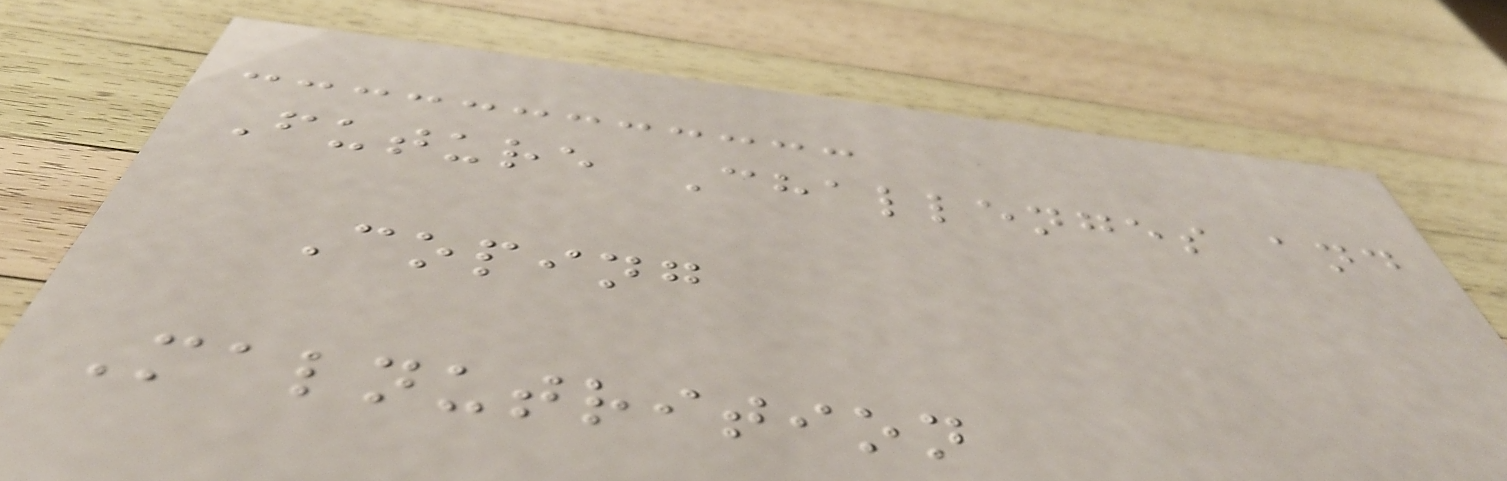Future Challenges and
Coping
Malnutrition
